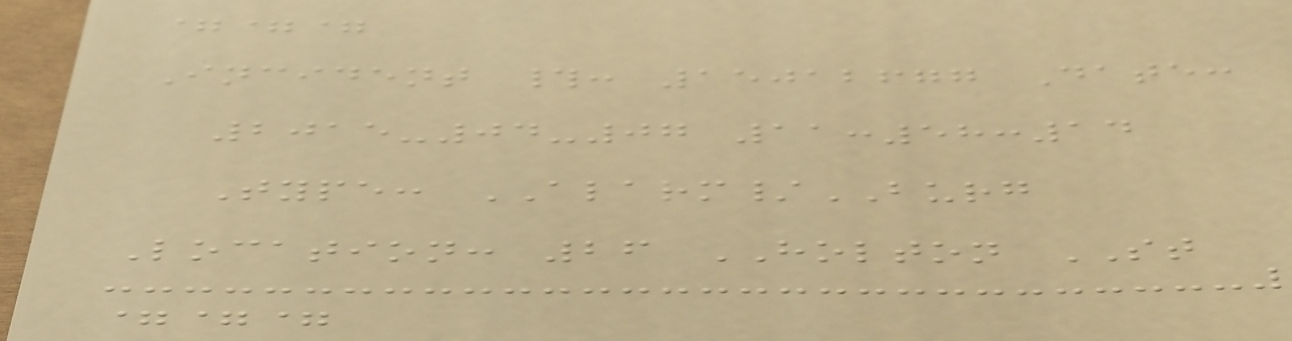===
Incident #: 15012677 Date:
2015-04-07 11:58:14
Type: ALARM/BURG
Location: 26 HOLTON ST
===
